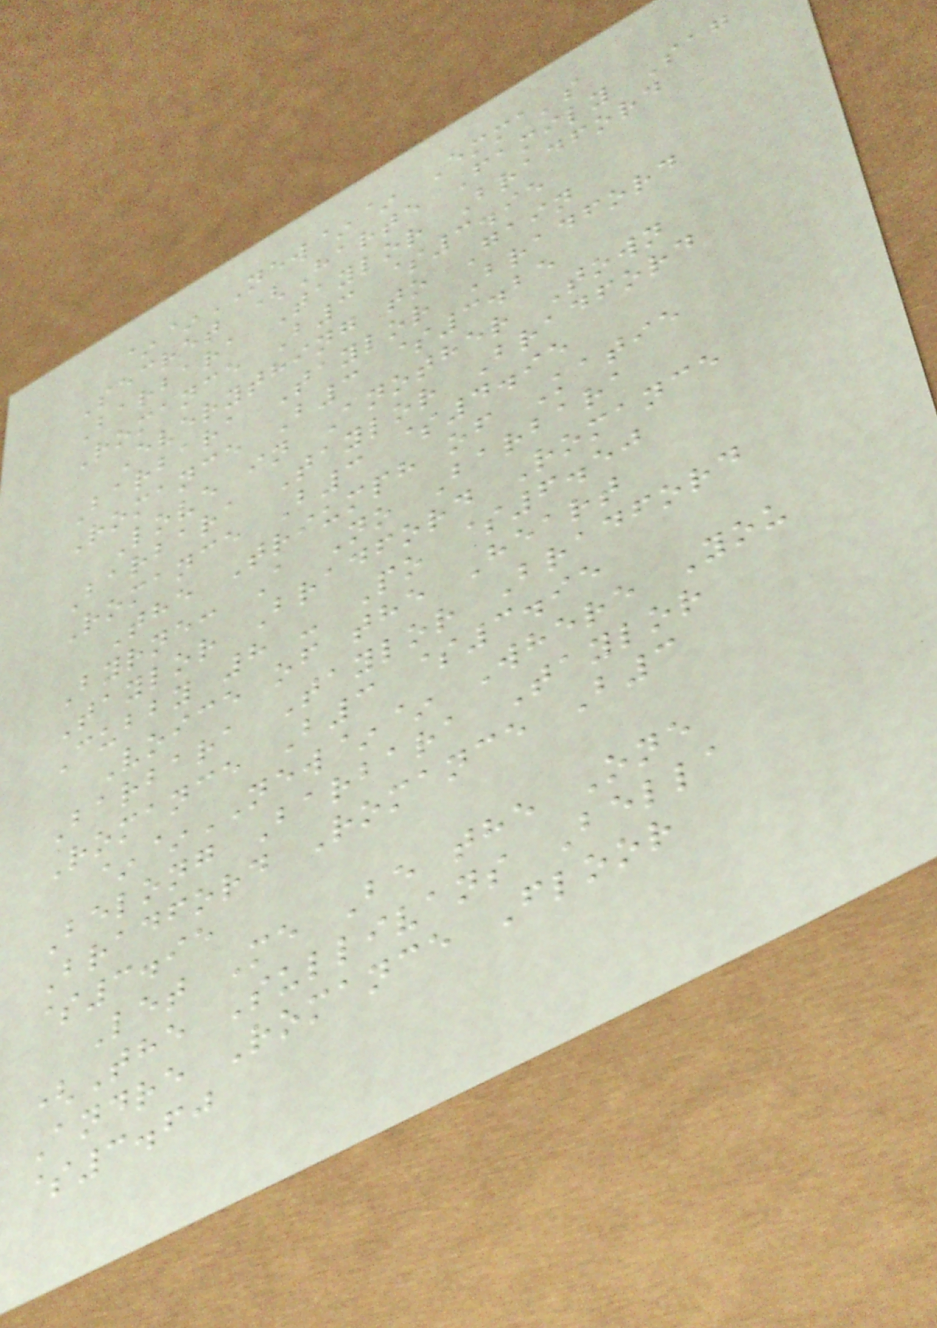~~NEW~~ Emma's
Secret (Harte Family Sag
Barbara Taylor Bradford
Romance B3 $3.95
Everything to Gain
Barbara Taylor Bradford
Romance B3 $3.25
Love in Another Town
Barbara Taylor Bradford
Romance B3 $4.95
The Triumph of Katie
Byrne: A No Barbara
Taylor Bradford Romance
Cubby 8 - Po $6.50
Voice of the Heart
Barbara Taylor Bradford
Romance B3 $3.95
~~NEW~~ Where You
Belong Barbara Taylor
Bradford Romance B3
$3.95
Let Me Be the One
(The Sullivans Bella
Andre Romance Floor
$3.60
